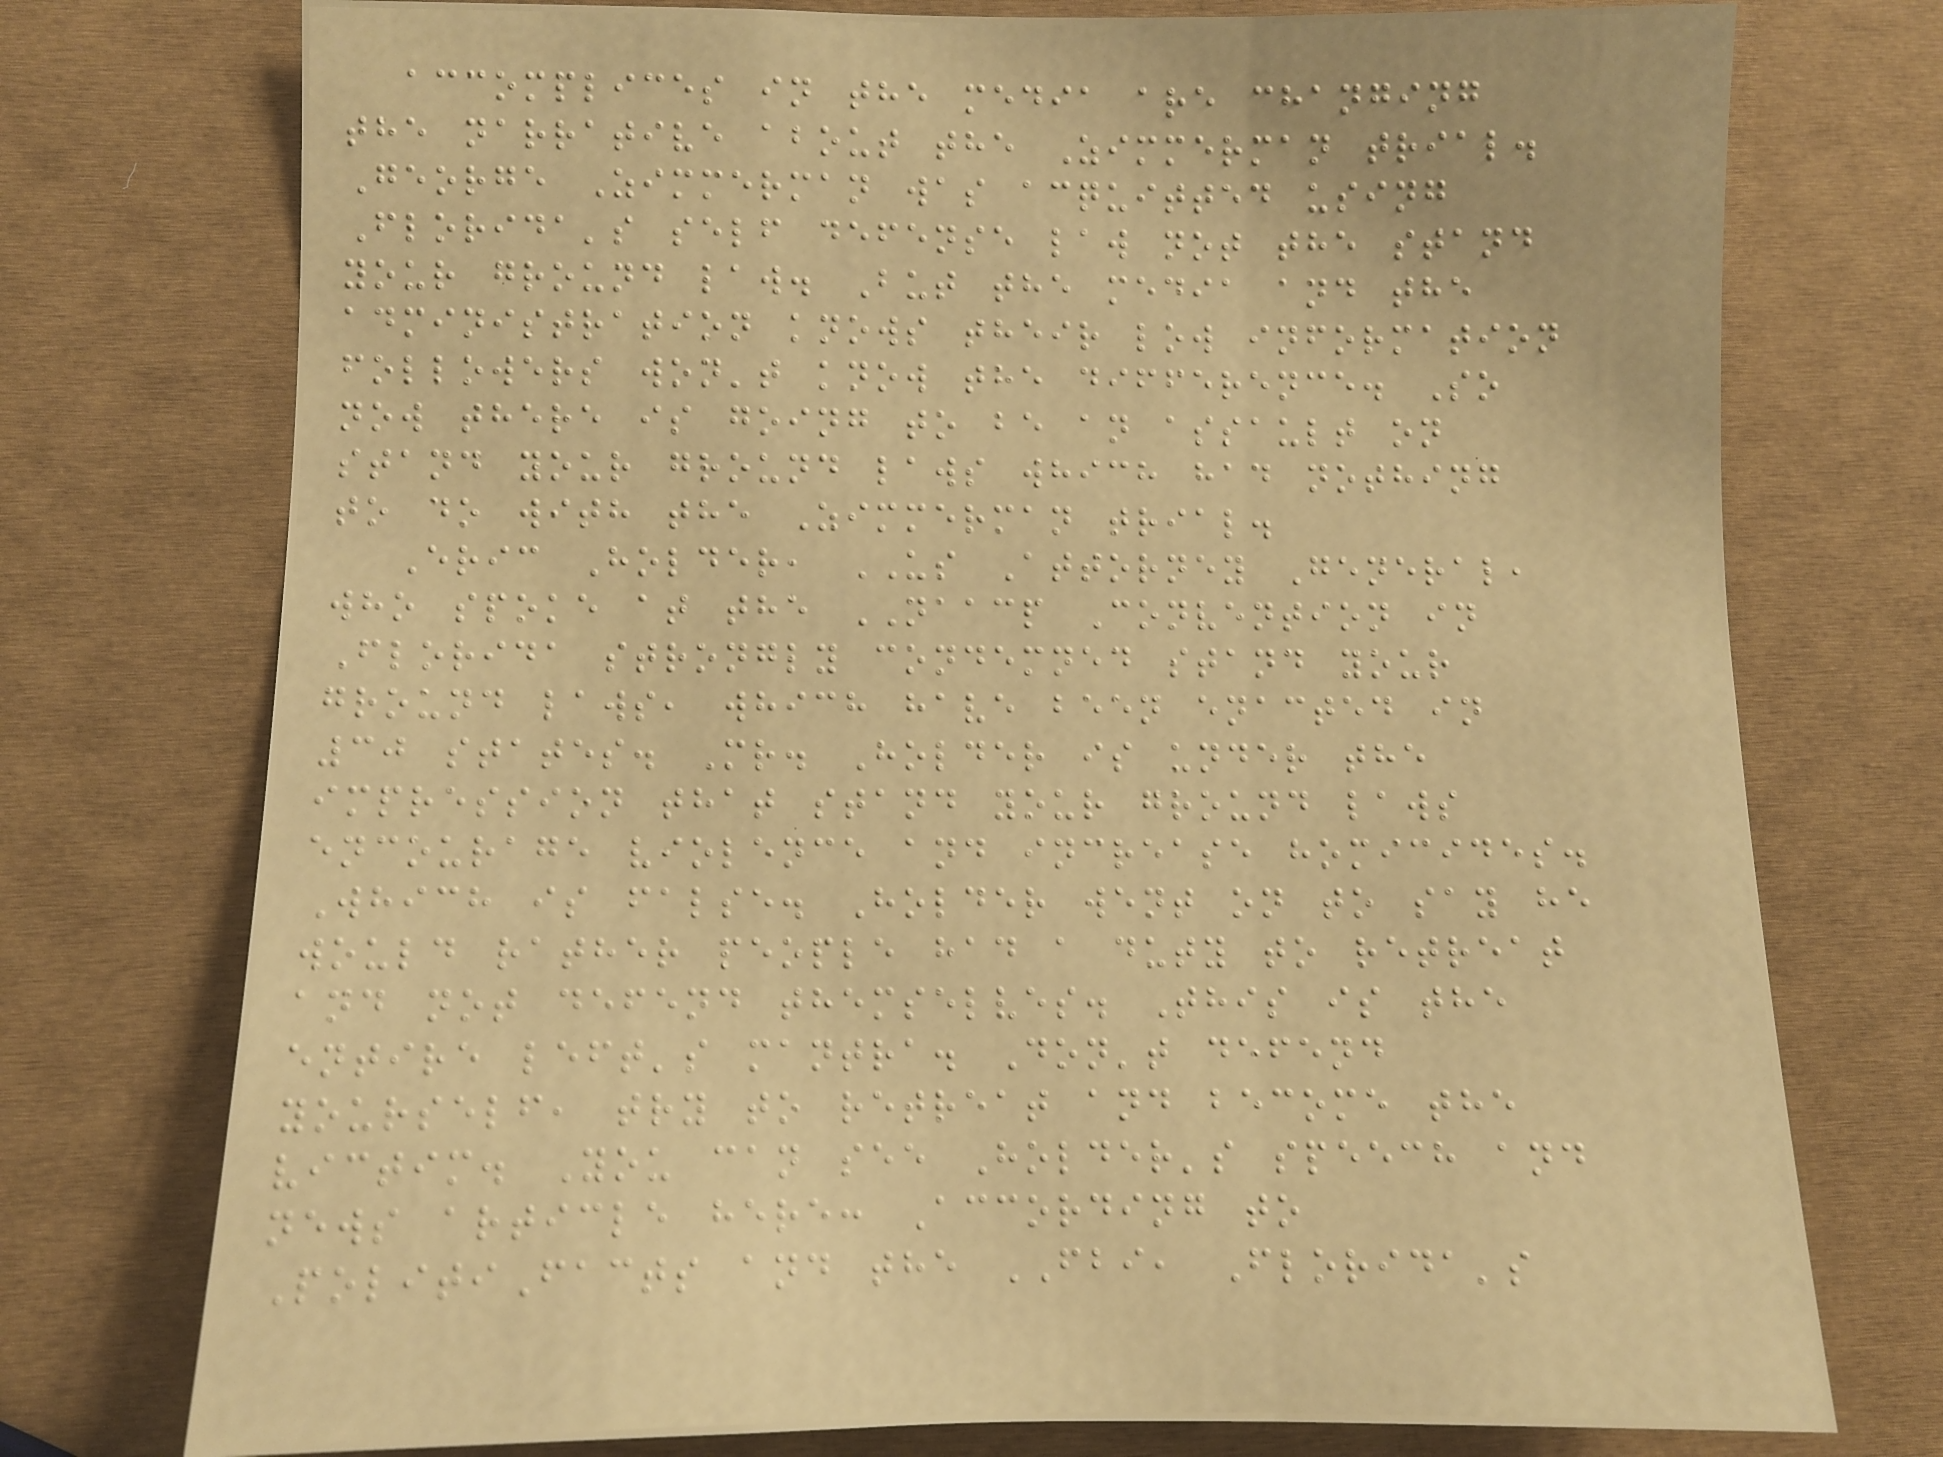accomplices in the media are changing
the narrative about the Zimmerman trial.
George Zimmerman was acquitted using
Florida's self defense law not the stand
your ground law. But the media and the
administration knows their low information
followers won't know the difference. So
now there is going to be an assault on
stand your ground laws which had nothing
to do with the Zimmerman trial.
Eric Holder, US Attorney General,
who spoke at the NAACP Convention in
Florida strongly condemned stand your
ground laws, which have been enacted in
30 states. Mr. Holder is under the
impression that stand your ground laws
encourage violence and increase homicides.
Which is false. Holder went on to say he
would rather people had a duty to retreat
and not defend themselves. This is the
entire left's mantra. Don't defend
yourself, try to retreat and become the
victim. You can see Holder's speech and
news article here: According to
PolitiFacts and the FBI, Florida's
